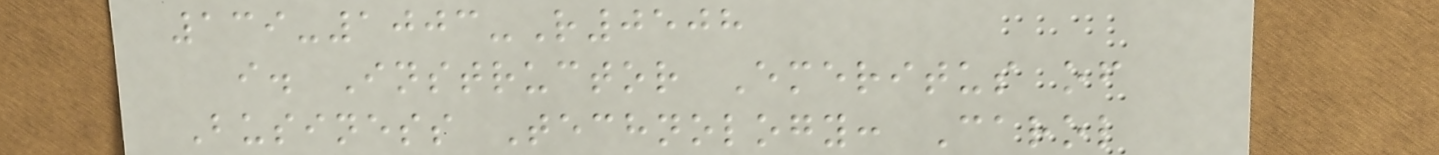139-1003-R0508
i. Instructor Emeritus of
Business Technology: Carol
